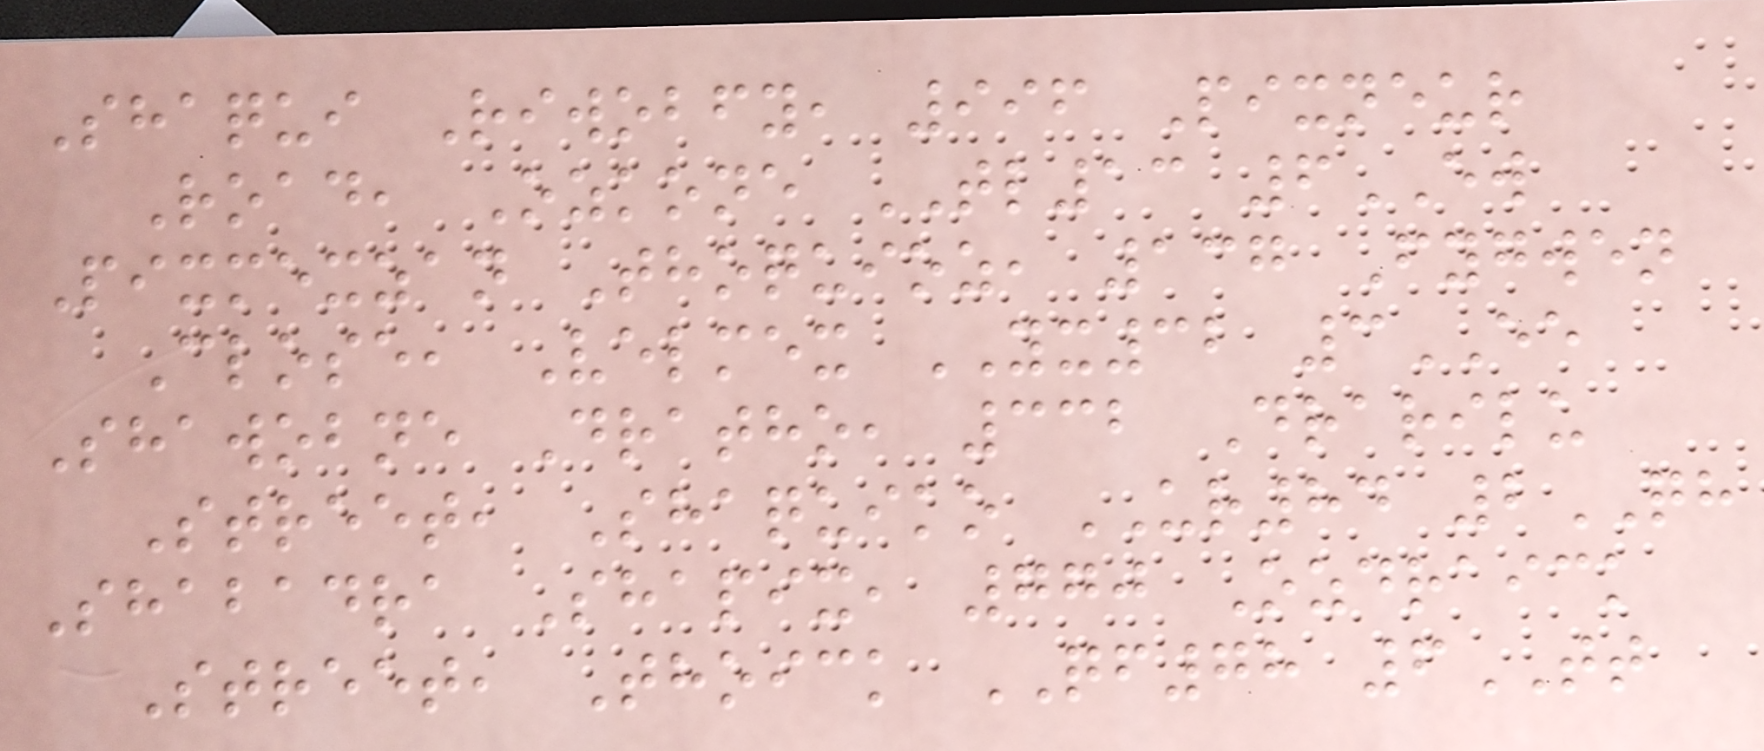Shaqui Riwobfy, 996 Pixneur
Road, Ozkone TL13 6EW
Pixmexzan Thoquioz, 137 Fygwen
Close, Velmex YX32 3EE
Shawobne Dratho, 332 Drarilu
Street, Shaquiko UR84 2QH
Shabadra Shapix, 770 Ozdraick
Street, Thoick QF78 6TT
